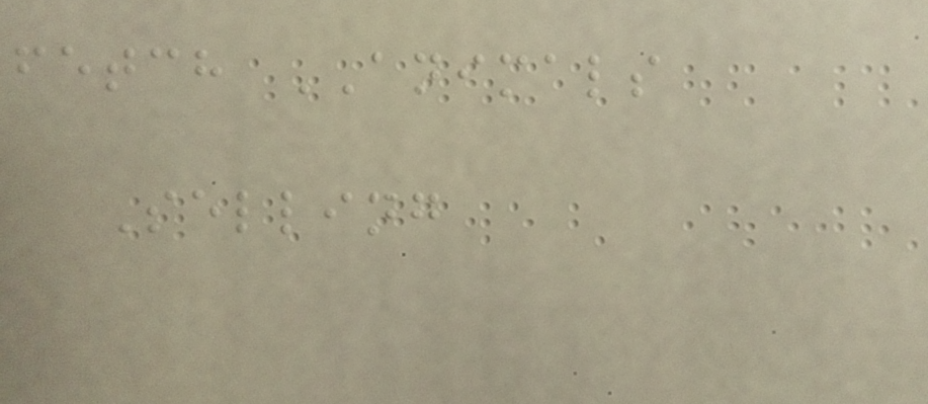fetch ANIMALS
Selling
